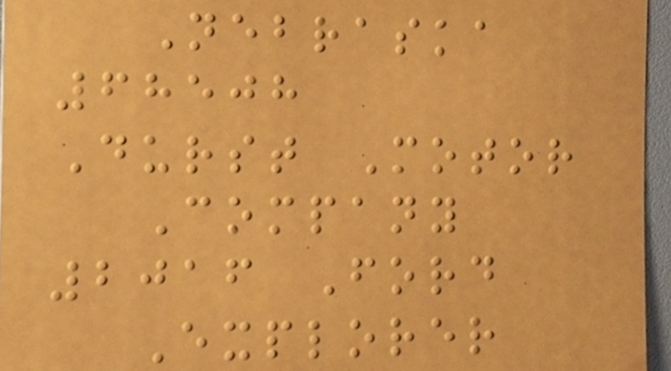Nebraska
68508
Durst Motor
Company
2016 Ford
Explorer
